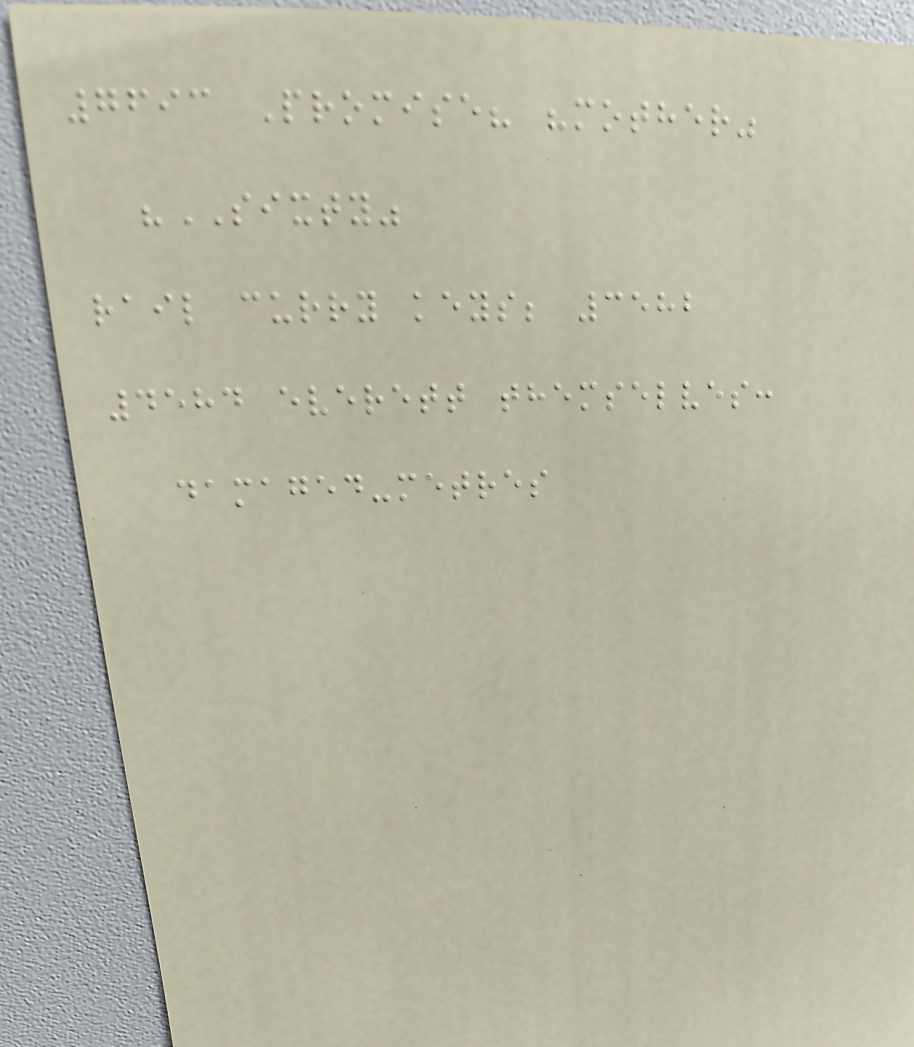7693 Promise? "mother"
"SIXTY"
rail curry keys; 3582
4584 everett themselves:
damaged-metres
